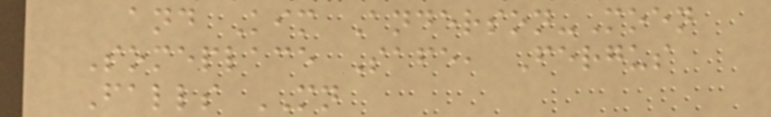and Kim Anderson-Moen
Someplace Safe, Fergus
Falls MN
